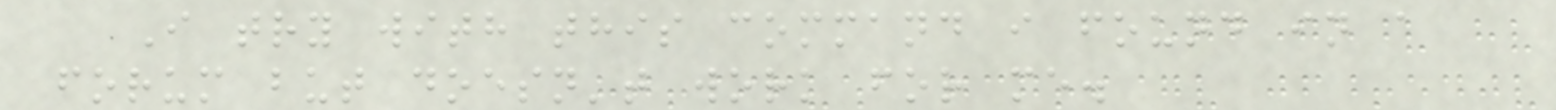I try with this command i found in a
forum but doesn't work for me.
